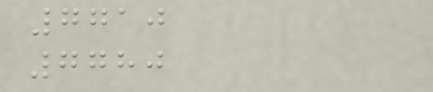7710
7780
